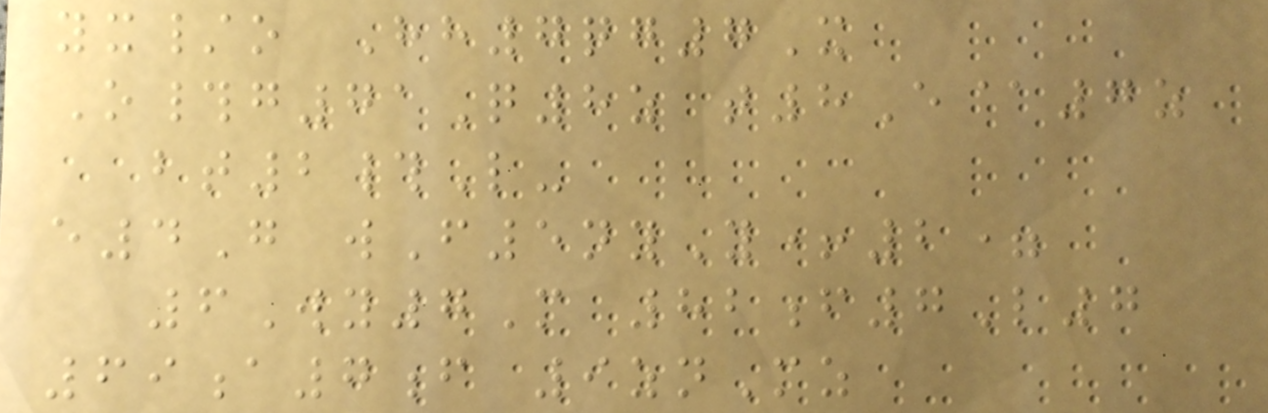yx/o Hh7qg7X
O#g71Q8z t8E@7z
bt2#L-
e4G wF5nyY+2=
6Wy7M 82f7L7
69a7f 9znMz
